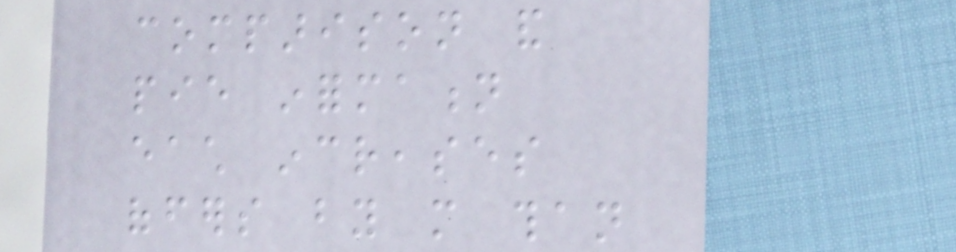comparison and
pie information
each increases
offers by more than
